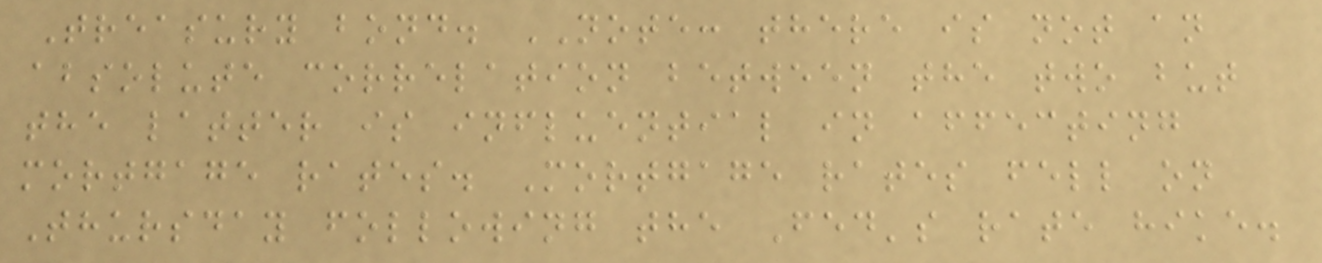Treasury bond. NOTE: there is not an
absolute correlation between the two but
the latter is influential in affecting
mortgage rates. Mortgage rates fell on
Thursday following the Fed's rate hike.
